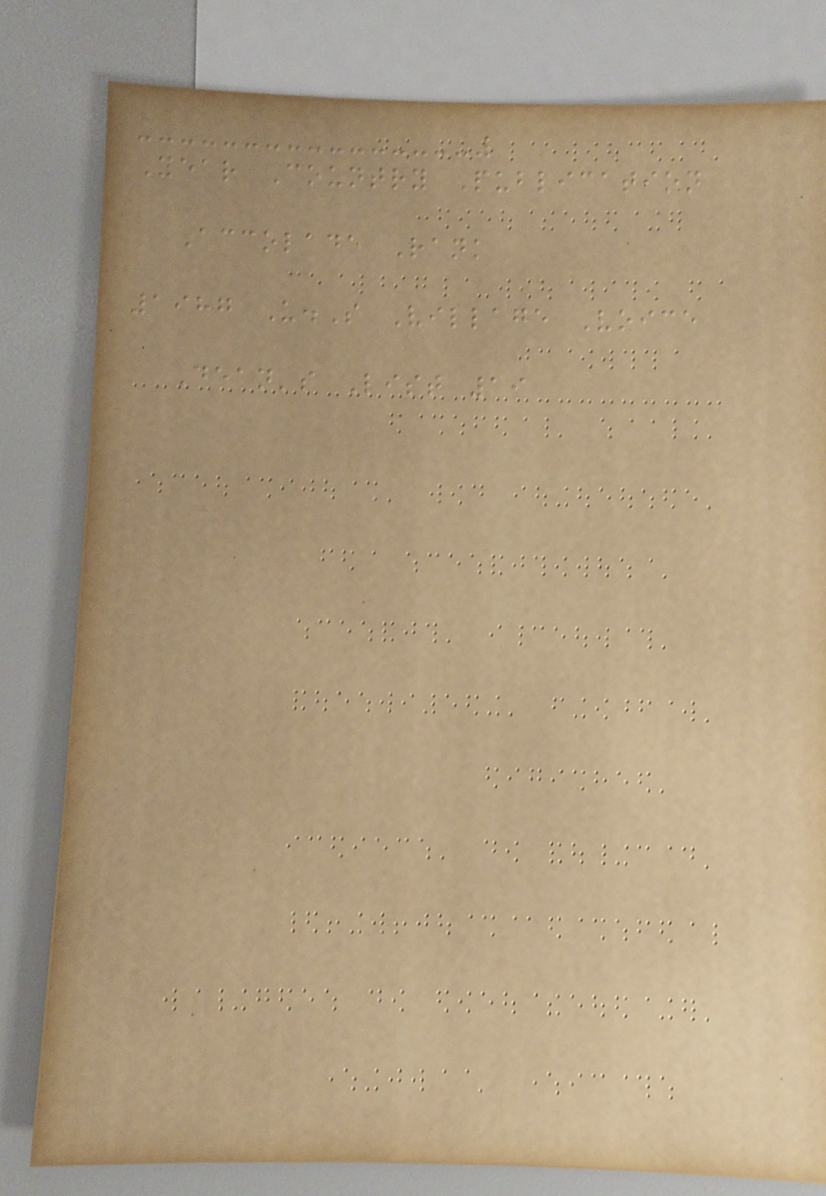Year Country Publication
Accolade Rank
1987 U.S Village Voice
Dean's List 19
